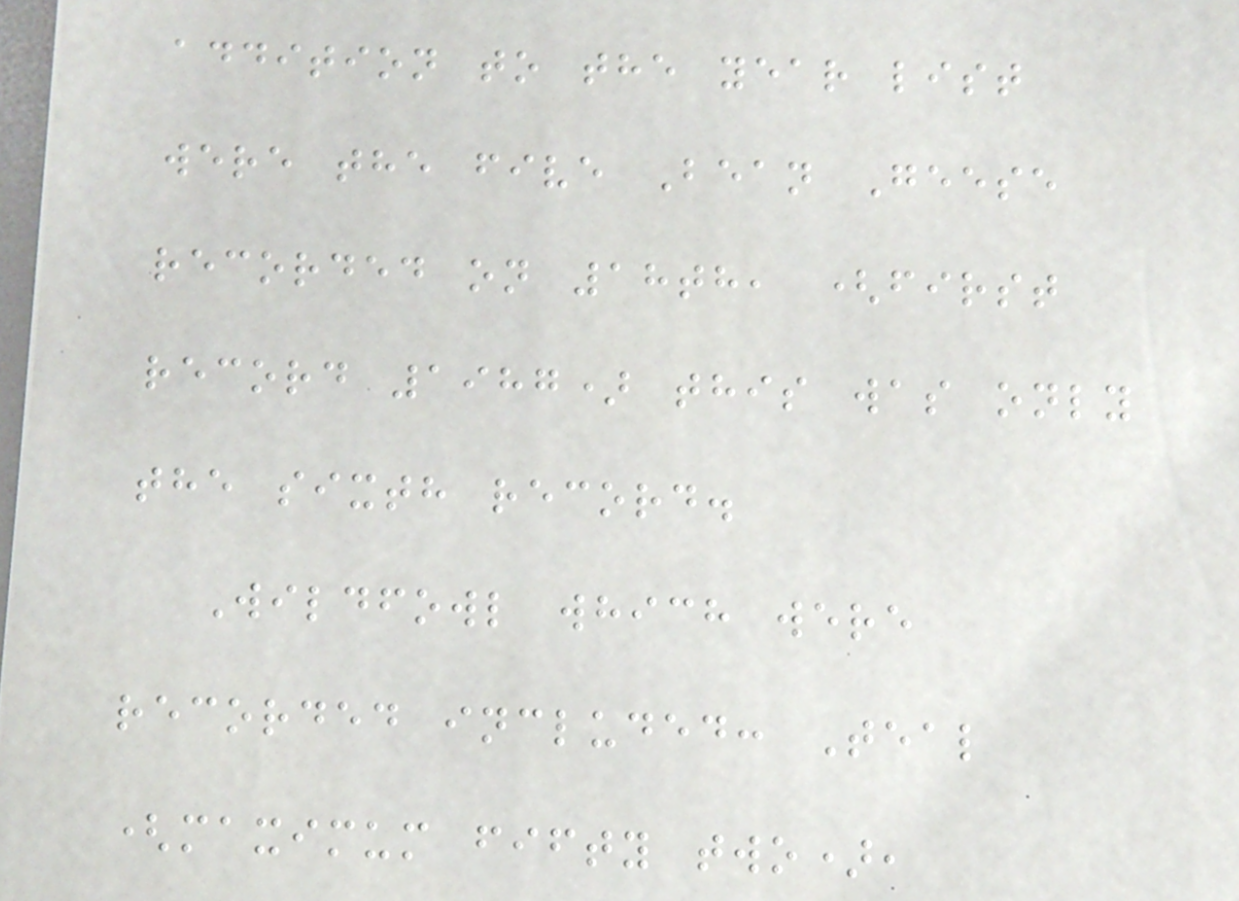addition to the year list
were the five Bean Geese
recorded on 18th, (first
record 1987) this was only
the sixth record.
Wildfowl which were
recorded included: Teal
(maximum fifty two),
